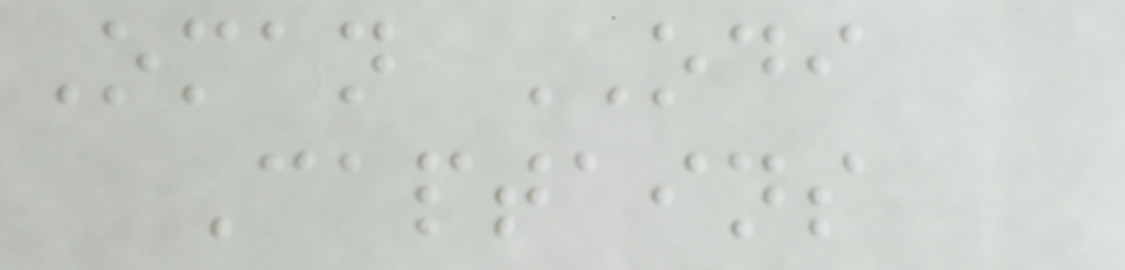Oman ODI
Captains
